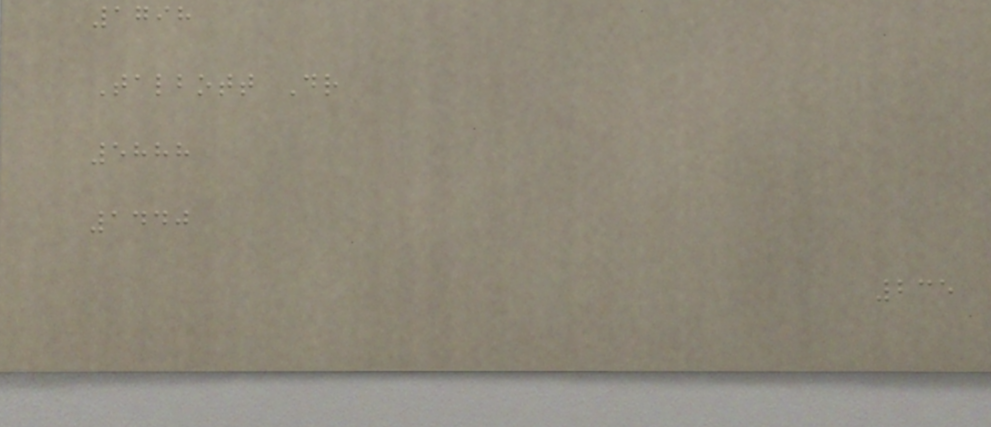1798
Talbott Dr
5888
1440
235
